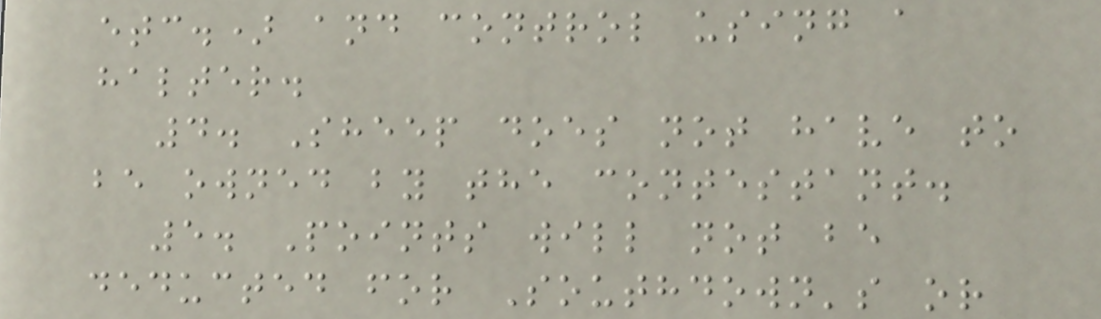etc.) and control using a
halter.
4. Sheep does not have to
be owned by the contestant.
5. Points will not be
deducted for Southdown's or
